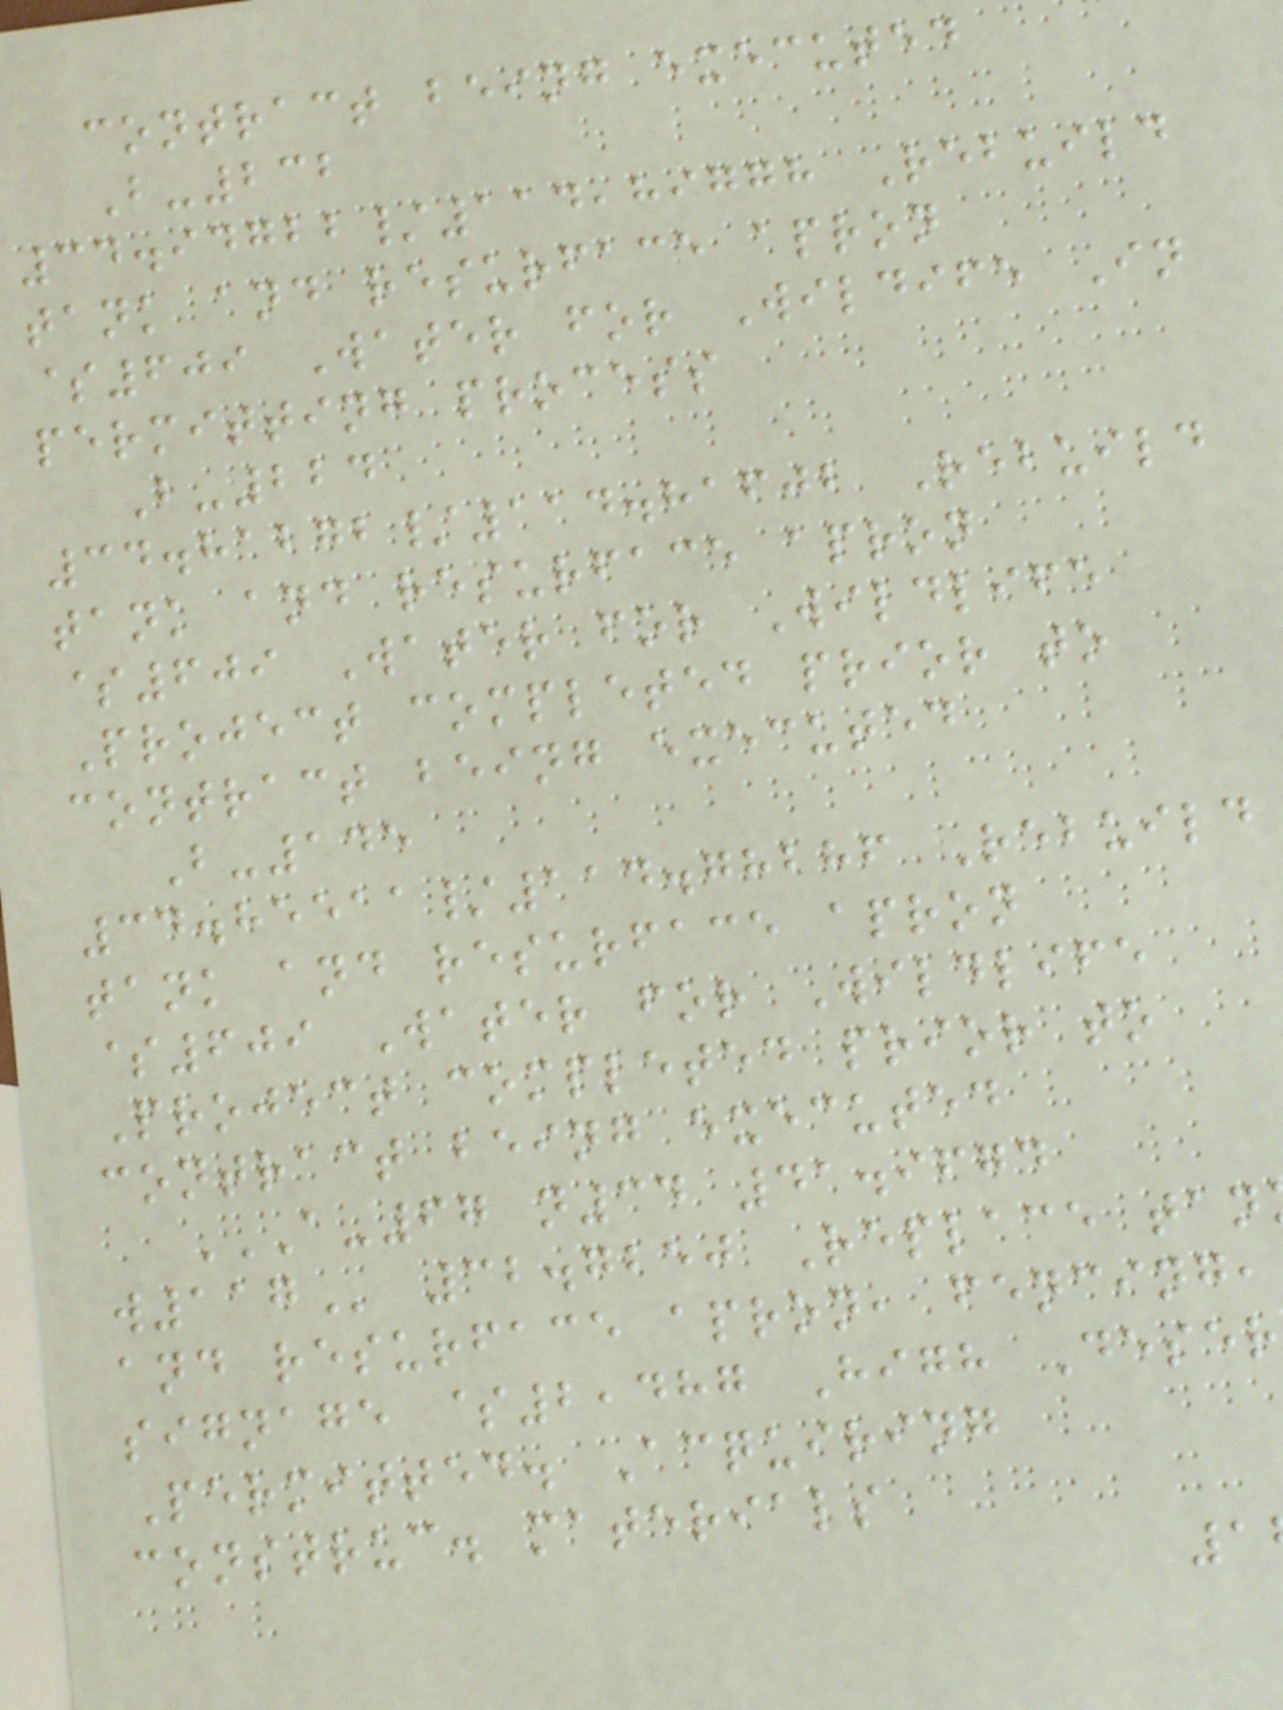contract being executed
B-232
34.94722/114,89778 Rebuild
tank and resurface apron
$609 Water for Wildife In
permitting process
B-224
34.81272/114.81602 Rebuild
tank and resurface apron
$609 Water for Wildlife
Project completed prior to
contract being executed
B-145
34.85511/114.78286 Rebuild
tank and resurface apron
$609 Water for Wildlife
Project completed prior to
contract being executed
A-67 N34 41.9674
32.7250 Replace tan
and resurface apron, fencing,
signage $2,487 High Deser
Permitted. Acquiring
construc. materials
